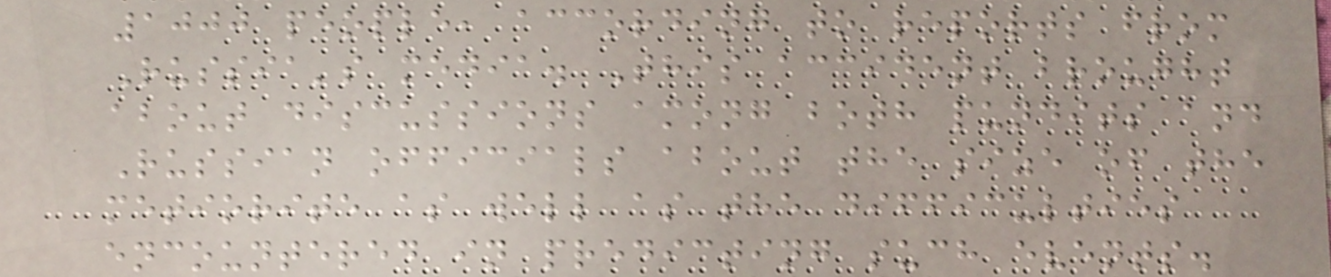1000 people, according to reports from
Russia's media. This accident brought
about discussions among both pundits and
Russian officials about the size of the
metiorite as well as the difficulties
encountered in predicting such events.
